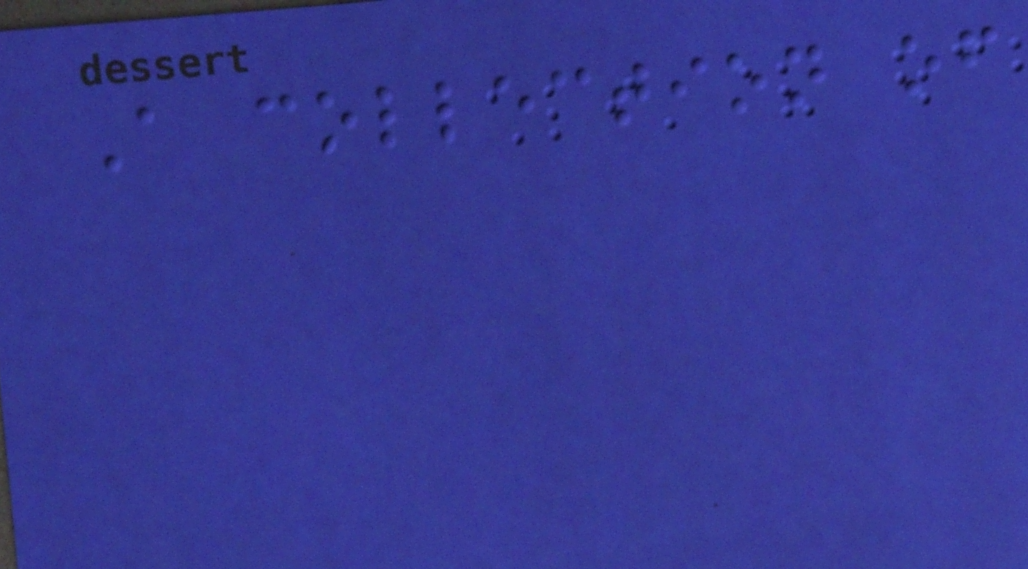A collection of
